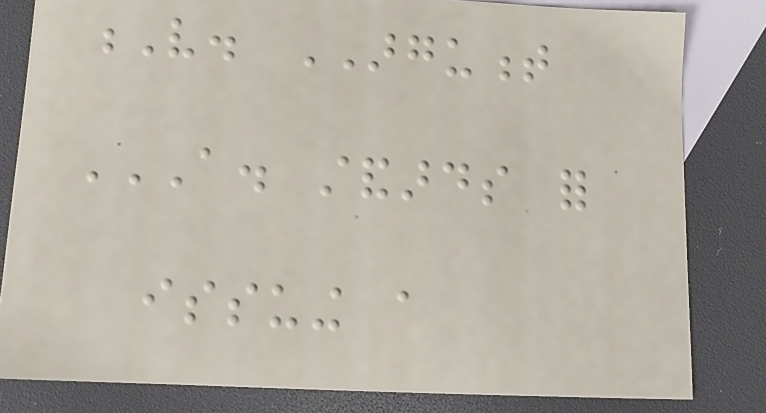V. ARGUMENT
A. STANDARDS FOR
ISSUING A
